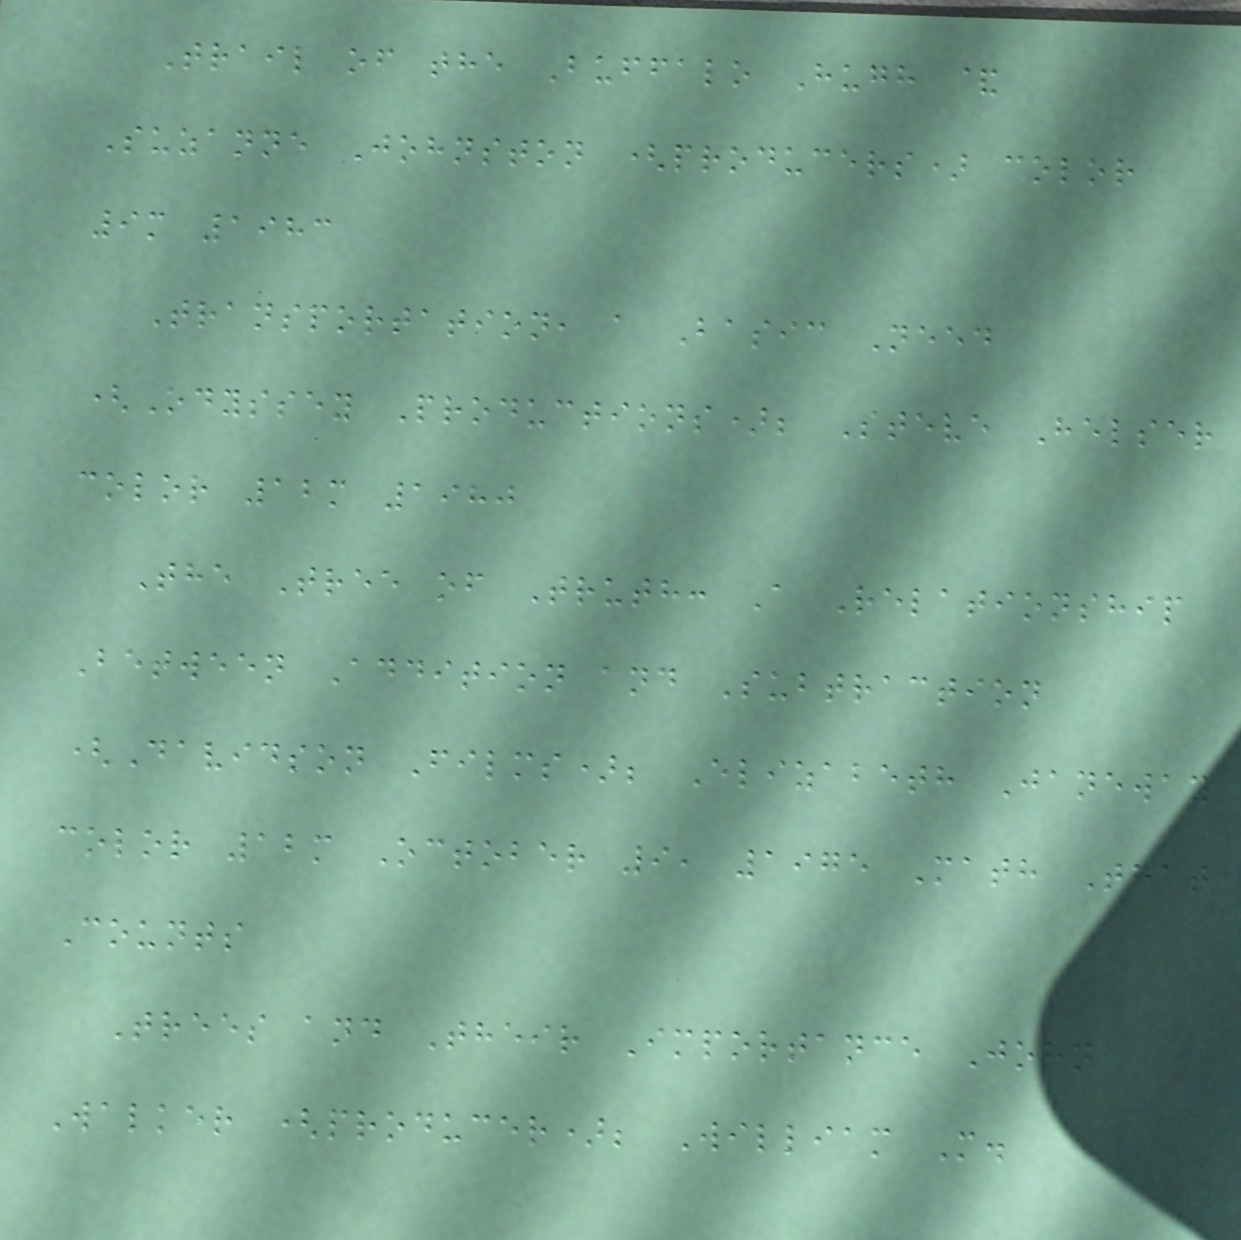Trail of the Buffalo Hugh &
Suzanne Johnston (producers) color
9m 1983
Transportation, a Basic Need
(Odyssey Productions); Steve Helser
color 12m 1980
The Tree of Truth: A Relationship
Between Addition and Subtraction
(Davidson Films); Elizabeth Janeway
color 12m October 9, 1975 Math That
Counts
Trees and Their Importance John
Walker (producer); William M.
